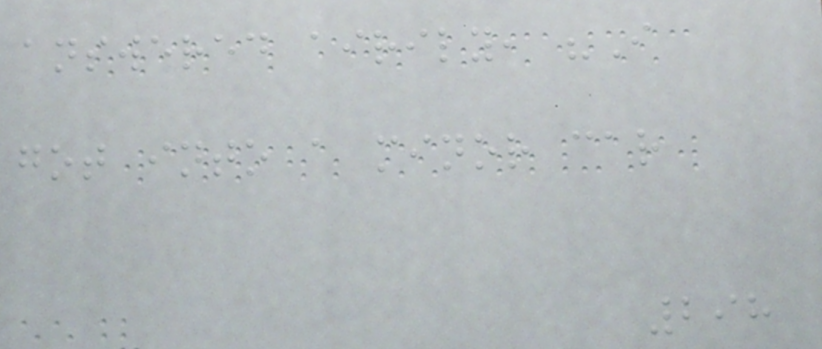answered airily, "I
got into a minor car
298
